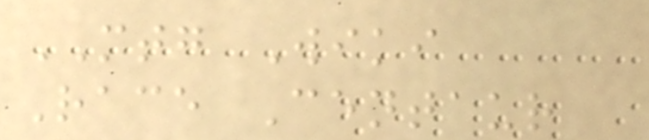MTG Wiki
Race Centaur
